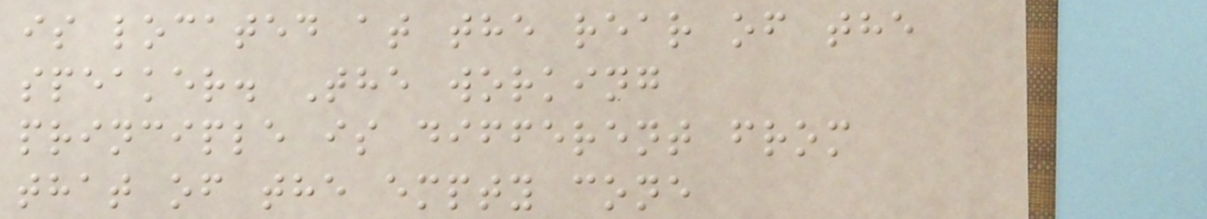is located at the rear of the
speaker. The working
principle is different from
that of the empty cone
